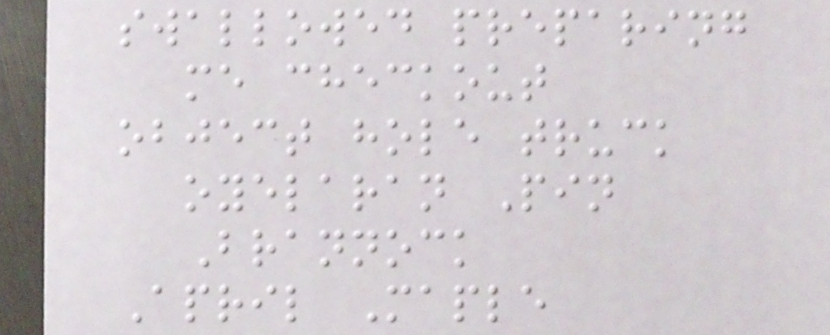swallowed preparing
me checkout
object hole truck
oyelaran Pin
Brannock
April Maple
